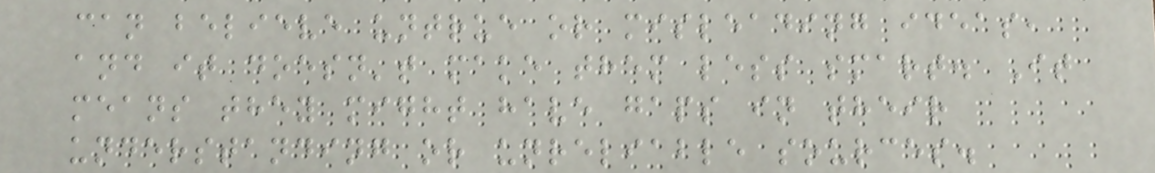can believe untrue or misleading ideas,
and it doesn't make them less smart. It
means they might have gaps in their
understanding or unreliable sources.
